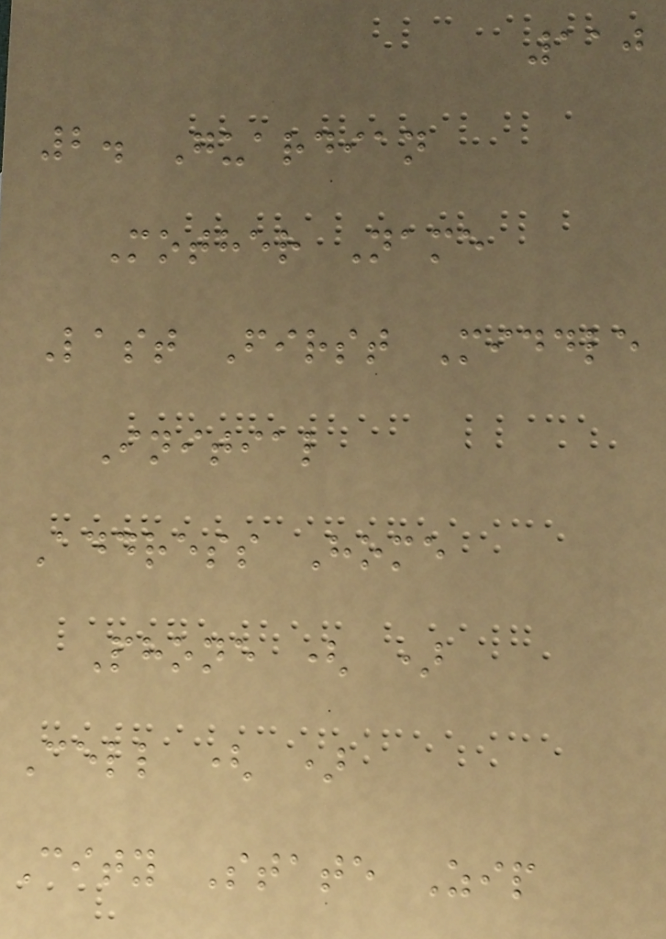110
2. Guardian
Mother Name
Last First Middle
Initial
Address Home
Phone ( )
Cell ( )
City State Zip
